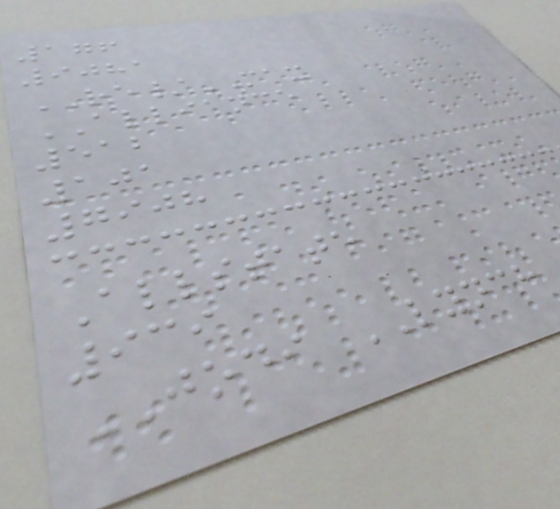176
9081
RE/MAX
ALLIANCE
512
101
7908
Allstate
939
JODI LYNCH
